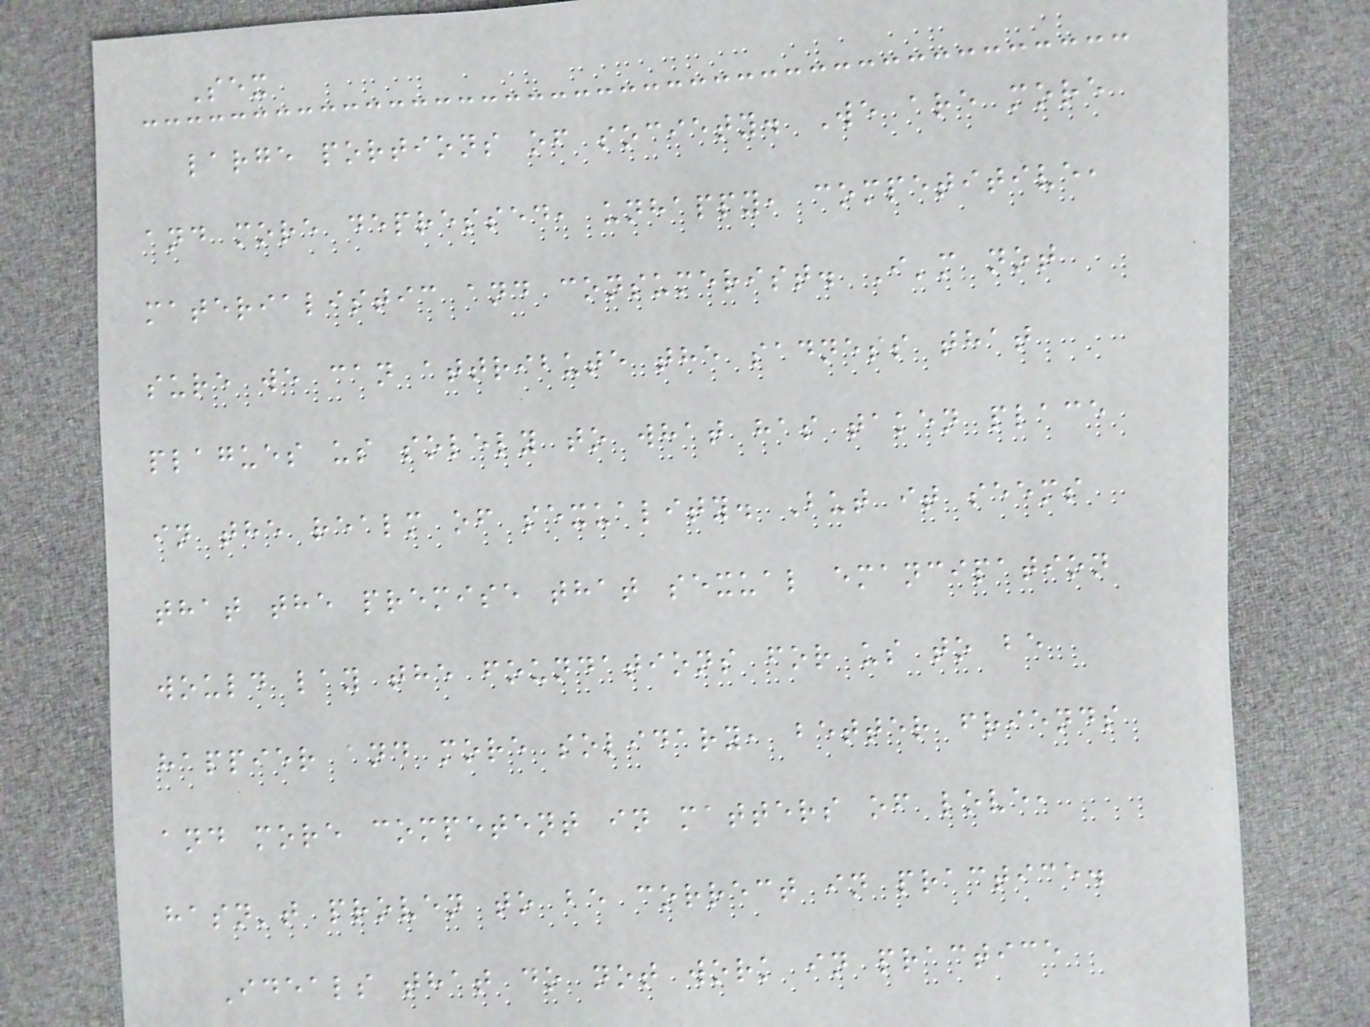Sex
large portions of society. We are more
and more depressed, unhappy, competitive,
materialistic and consumerist. I'm not
sure we can attribute the sadness that
plagues us solely to what has taken place
in the realm of sexuality. But it seems
that the premise that sexual emancipation
would lay the foundations for us to be
happier and more solidary, better friends
and more competent in matters of love,
hasn't proven to be correct in practice.
Ideals that do not work in practice
